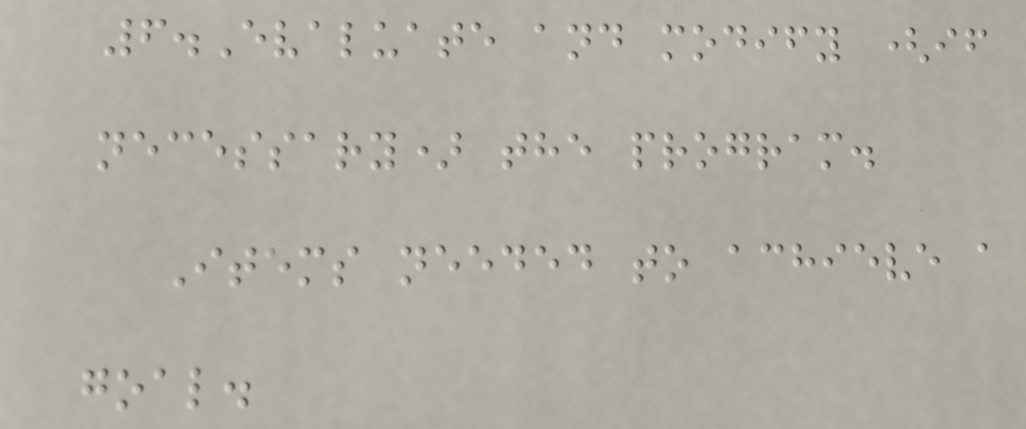6.Evaluate and modify (if
necessary) the program.
Items needed to achieve a
goal.
